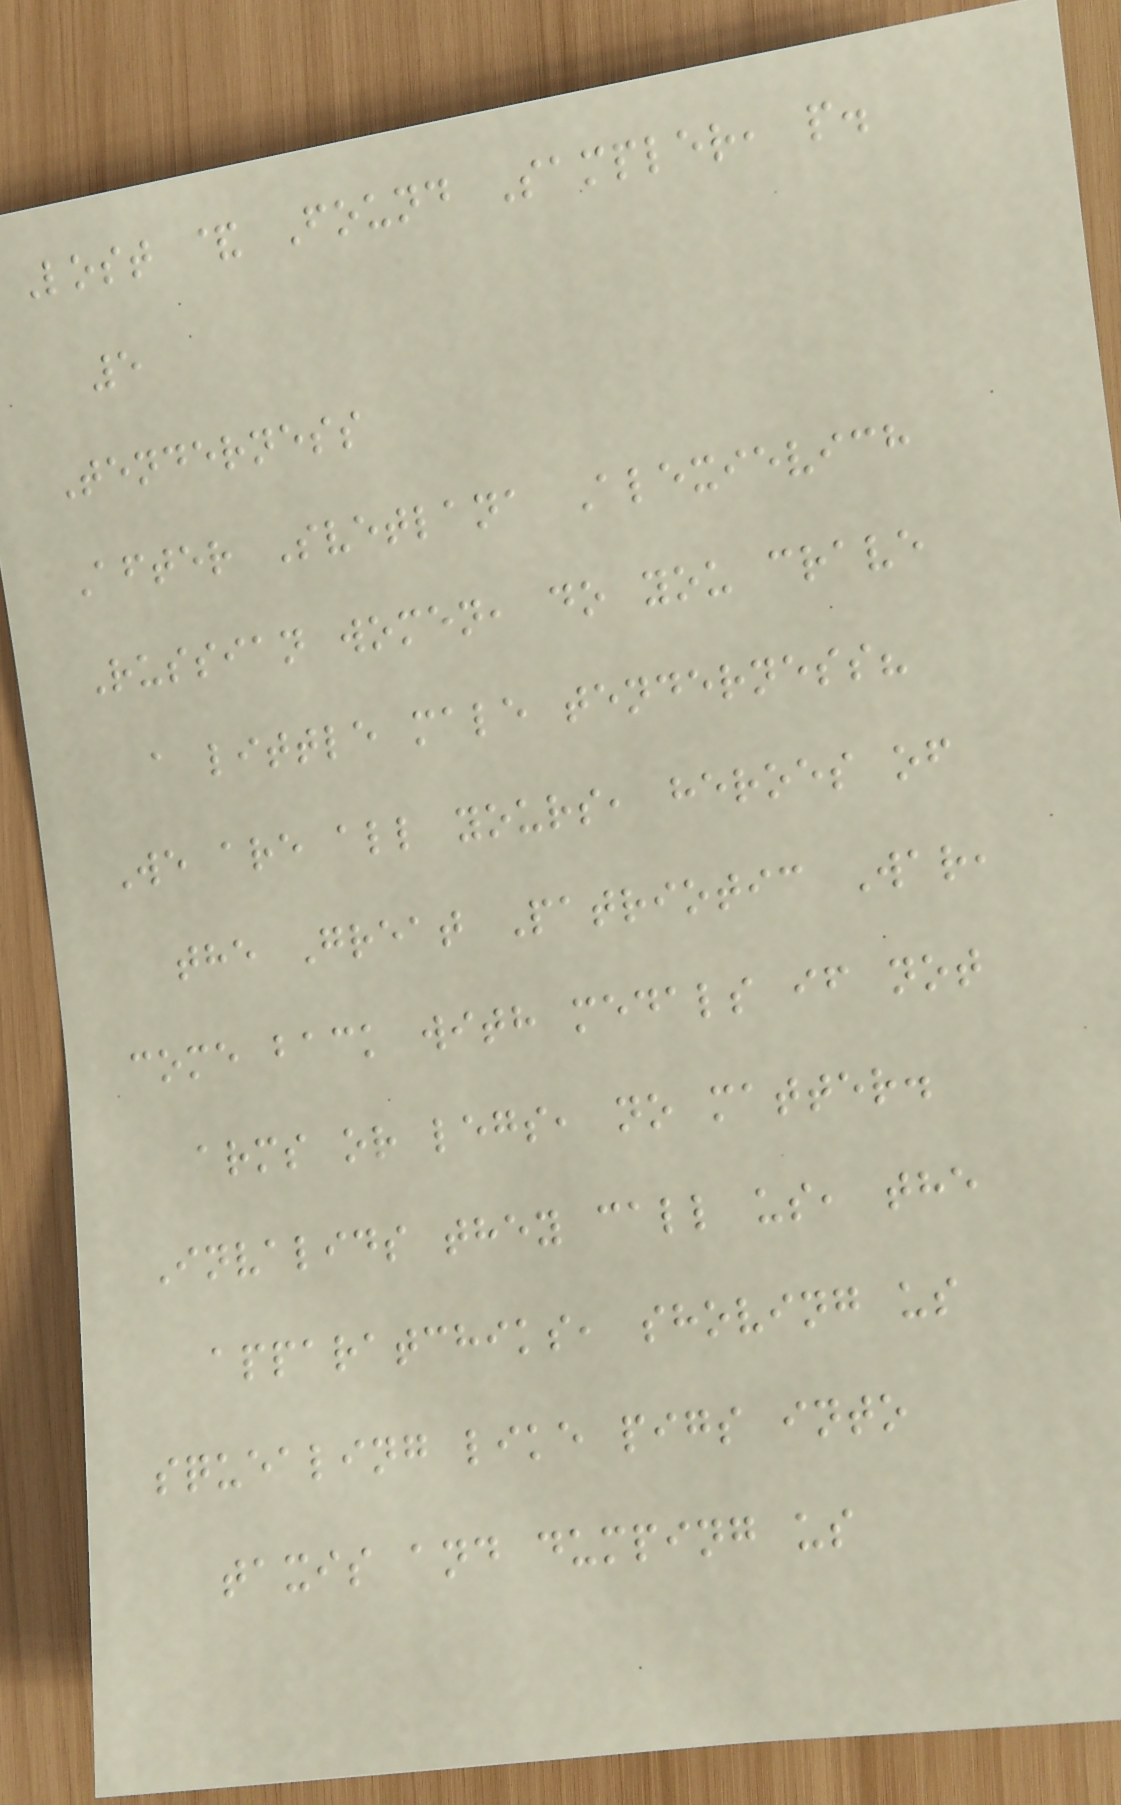Lost & Found Sampler, p.
5
Tenderness
After Svetlana Alexievich
Russian women, do you crave
a little male tenderness?
We are all yours, heroes of
the Great Patriotic War,
come back with medals if not
arms or legs, no matter.
Invalids they call us, the
apparatchiks, shoving us
squealing like pigs into
taxis and dumping us
